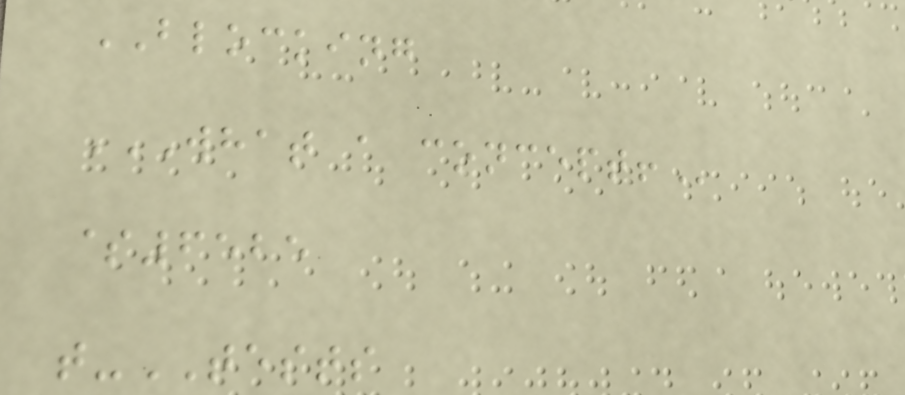BLOCKING
WHAT A CONCEPT!
$6525
t-TESTS
